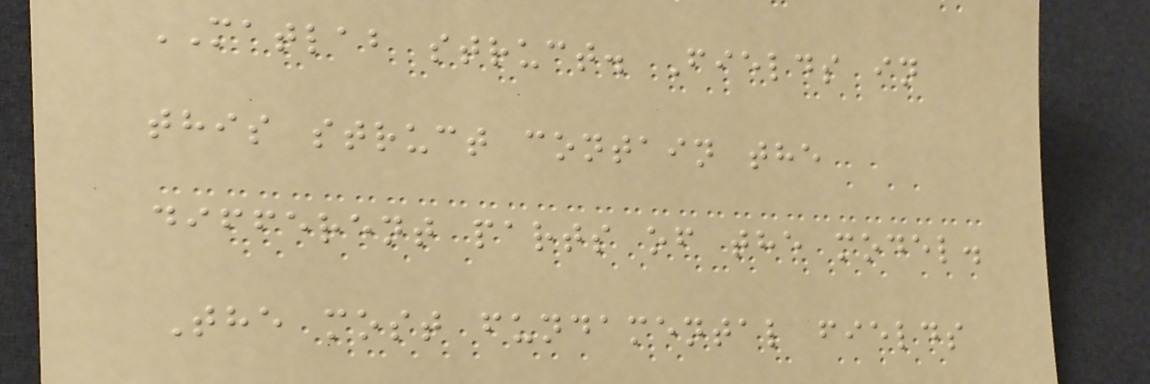MATLAB struct. Fields in
this struct contain the
different parts of the model.
The most fundamental fields
